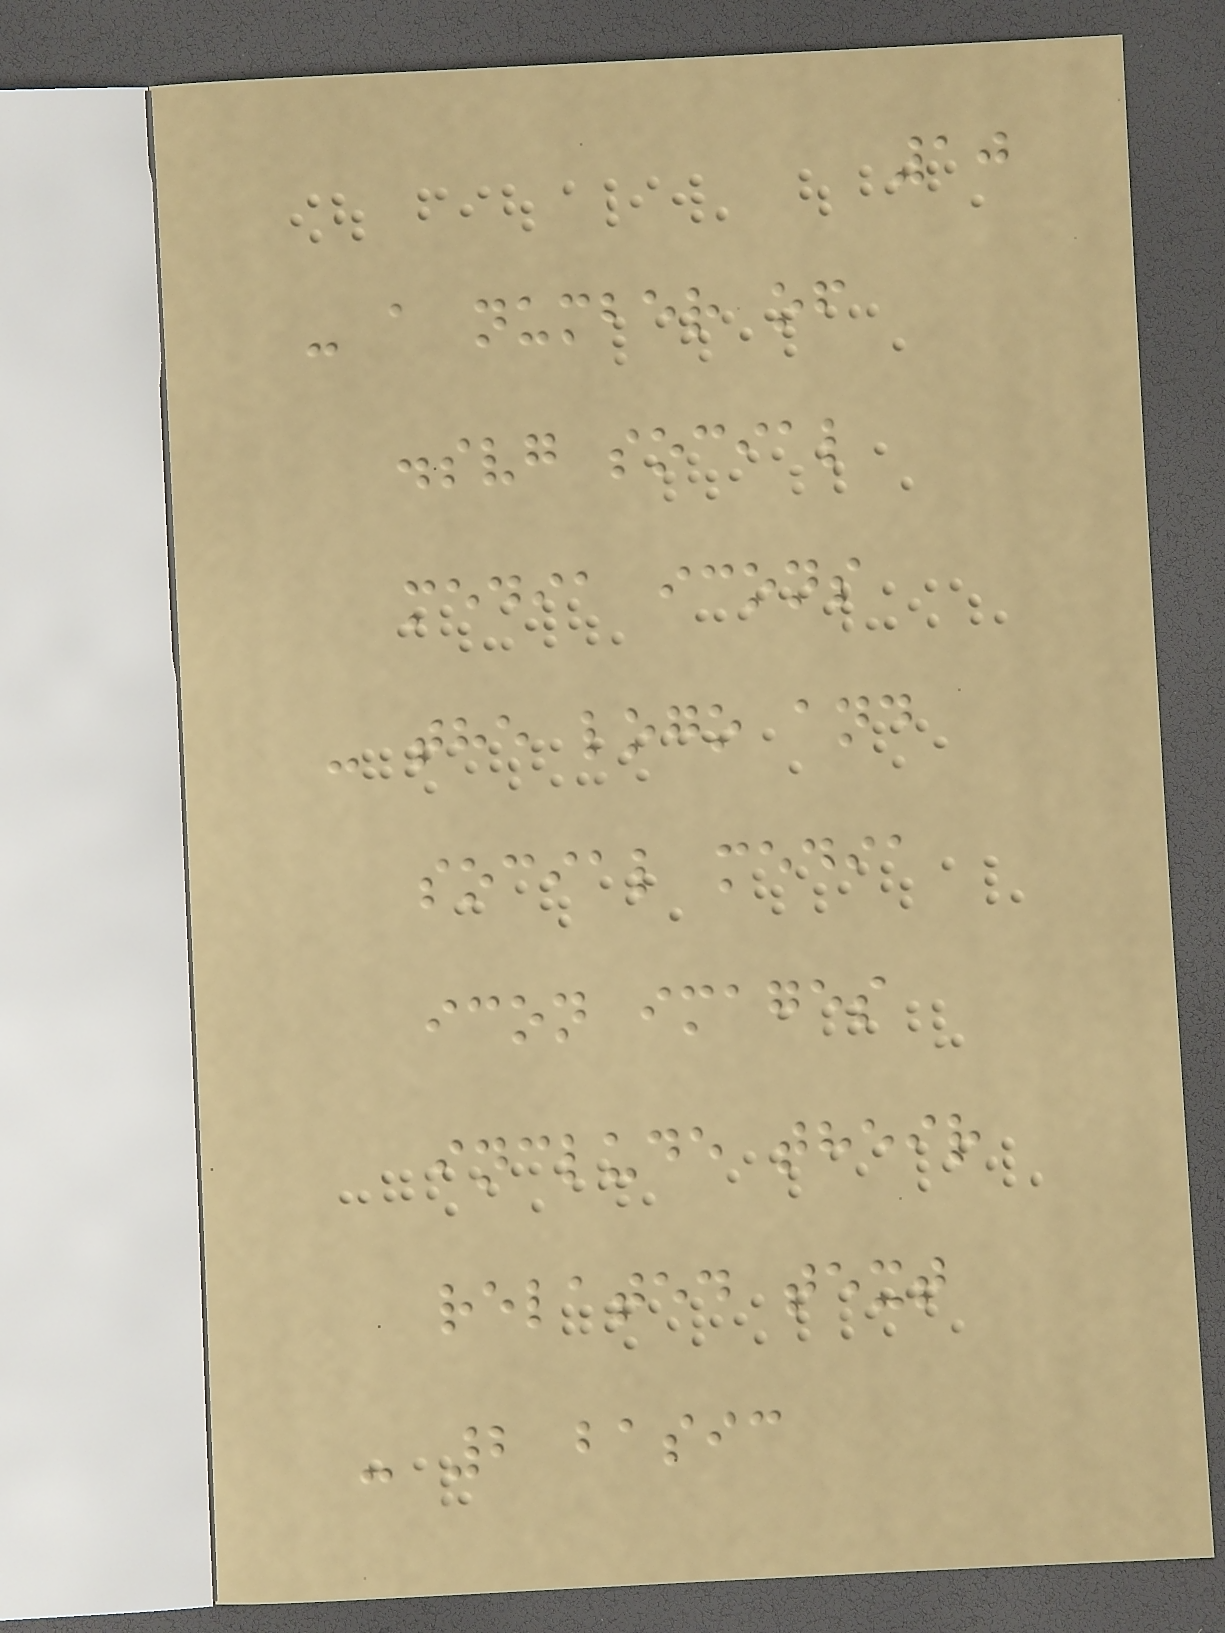10
- a number of
.svg social
media icons
- the logo and
social media
icon images
include their
related text
- 2 basic
